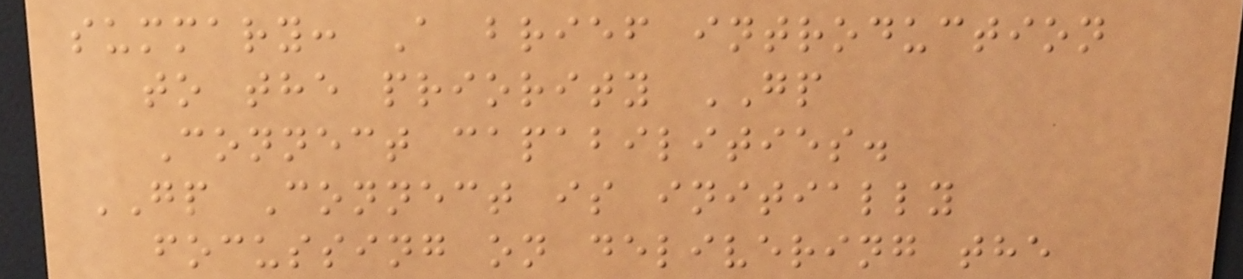summary: A brief introduction
to the priority GP
Connect capabilities.
GP Connect is initially
focussing on delivering the
